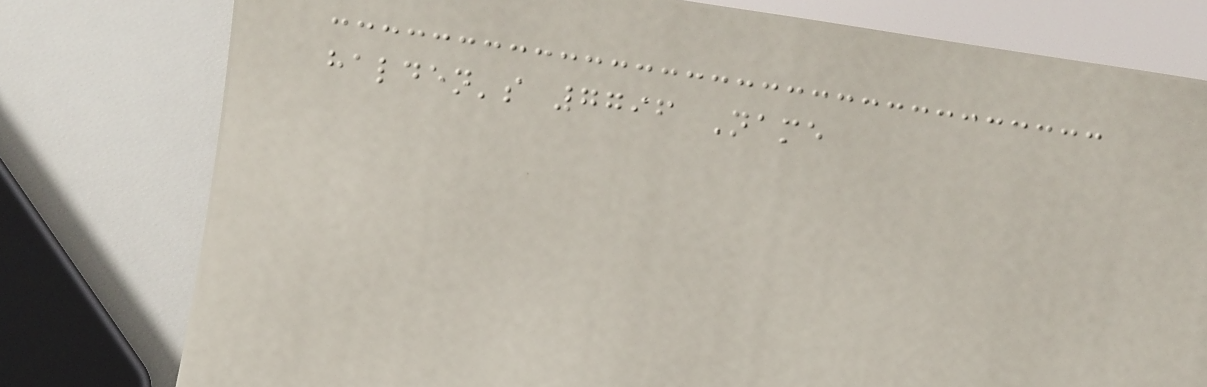halden's 7796 Name
